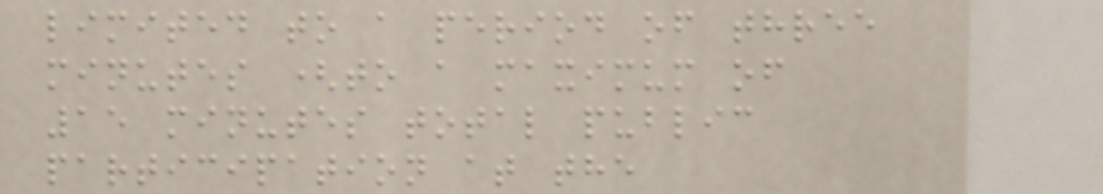limited to a period of three
minutes (to a maximum of
15 minutes total public
participation at the
